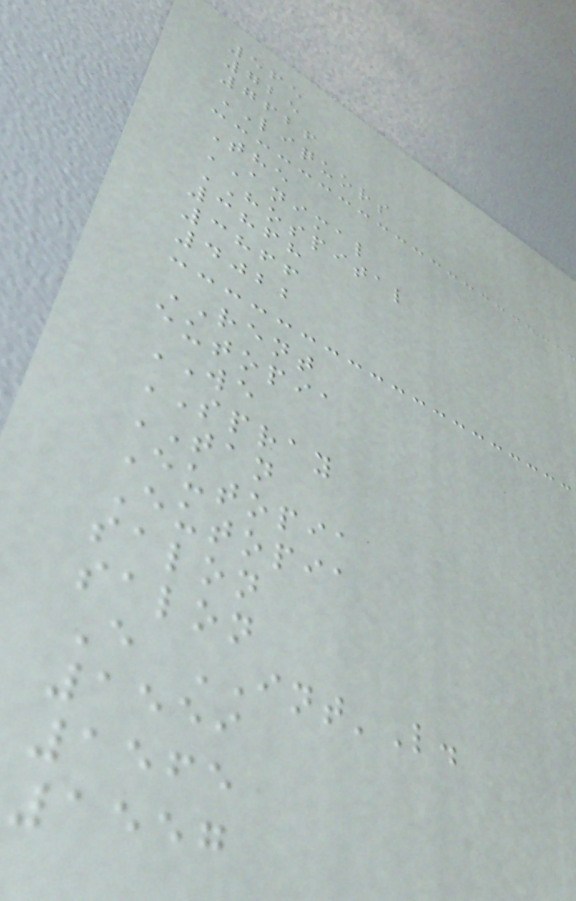565
725
7626
LIQUORS
The
ANIMAL
HOSPITAL
3868
3866
4022
RENT
eutopia
WE
SPRAY
TAN
Eutopia
Eutopia
salon
salon
E INT'L.
1559
1565
1557
